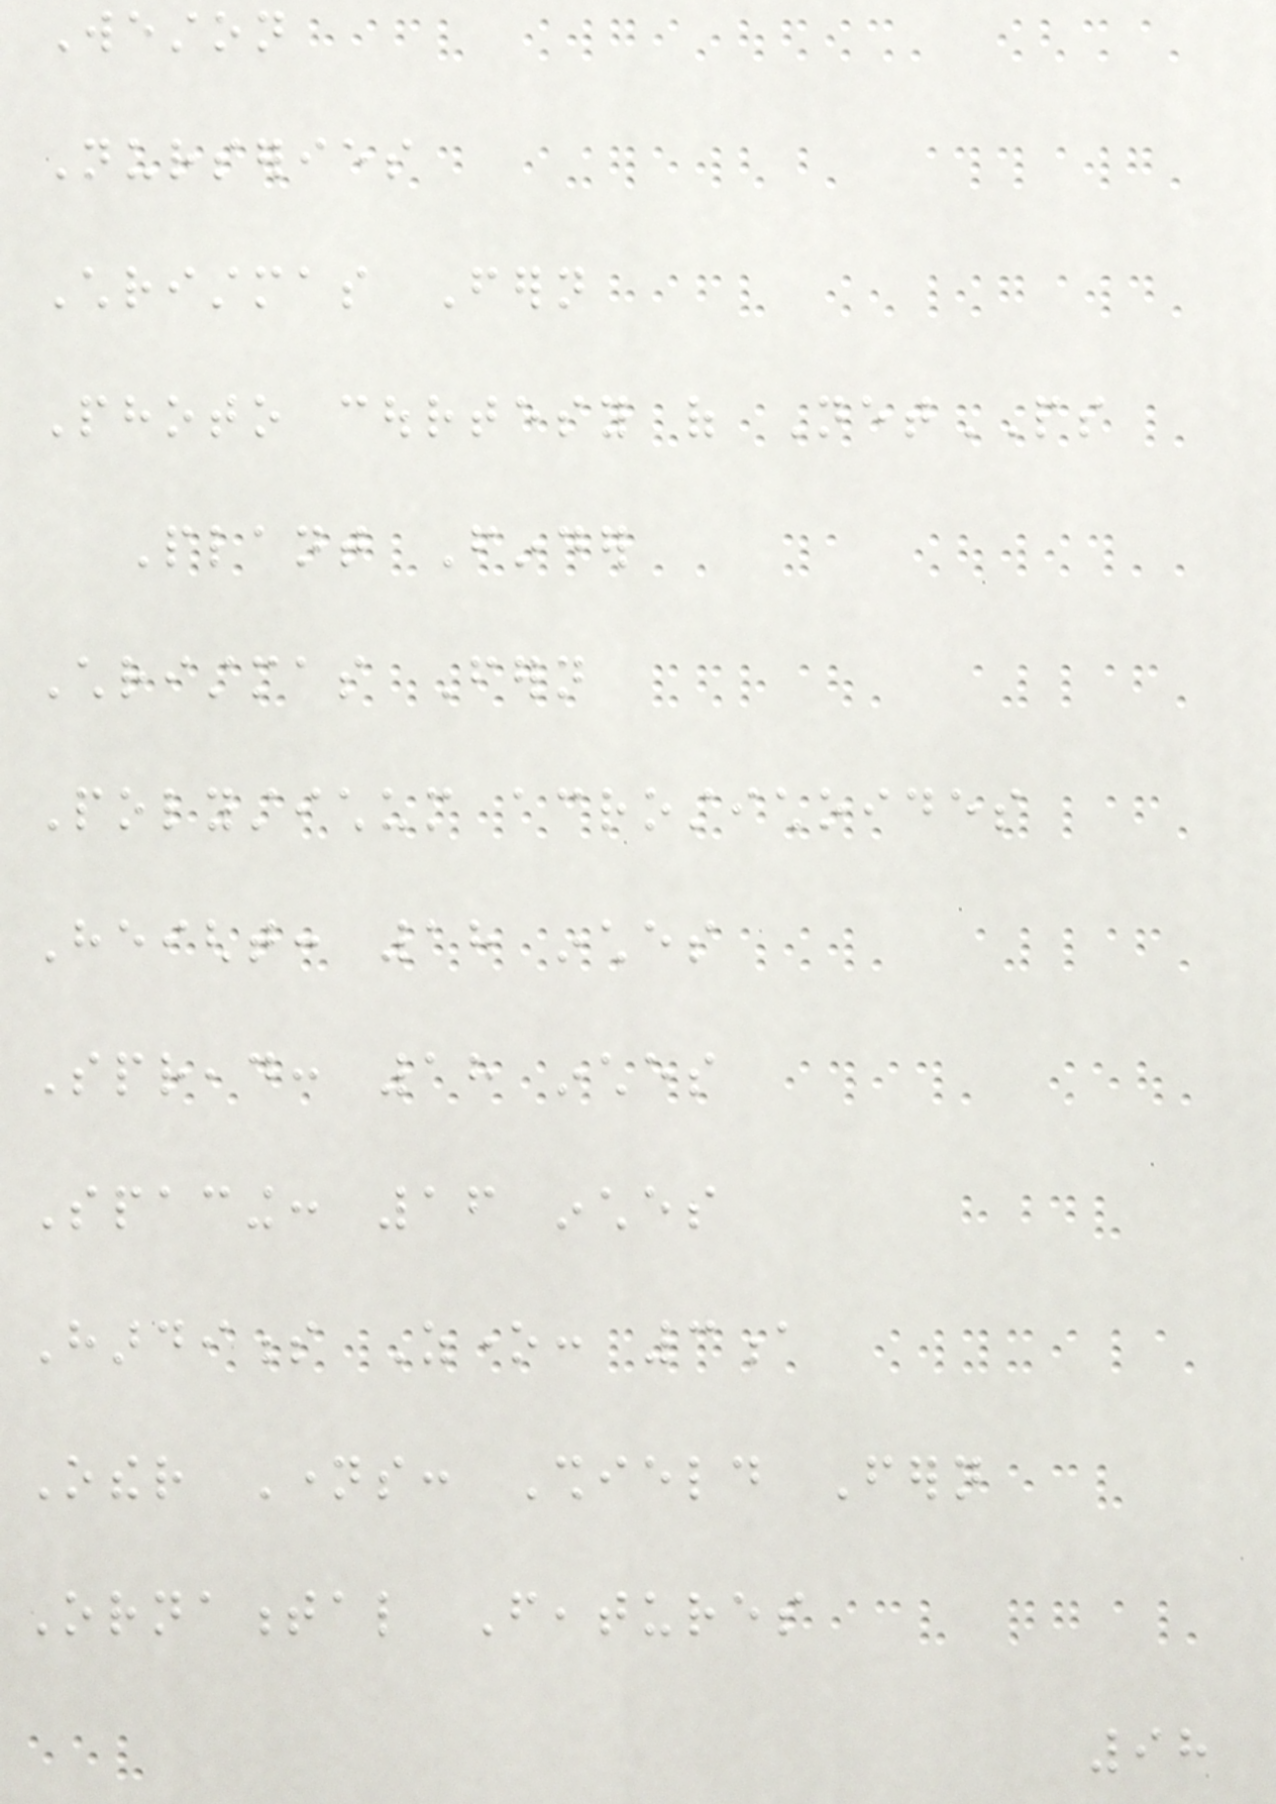Weston
Nurseries
Christmas Fern
Photo courtesy of NetPS
Plant Finder
Christmas Fern
Polystichum acrostichoides
Height: 18 inches
Spread: 18 inches
Spacing: 16 inches
Hardiness Zone: 3a
Other Names: Shield Fern
Ornamental Features
98
